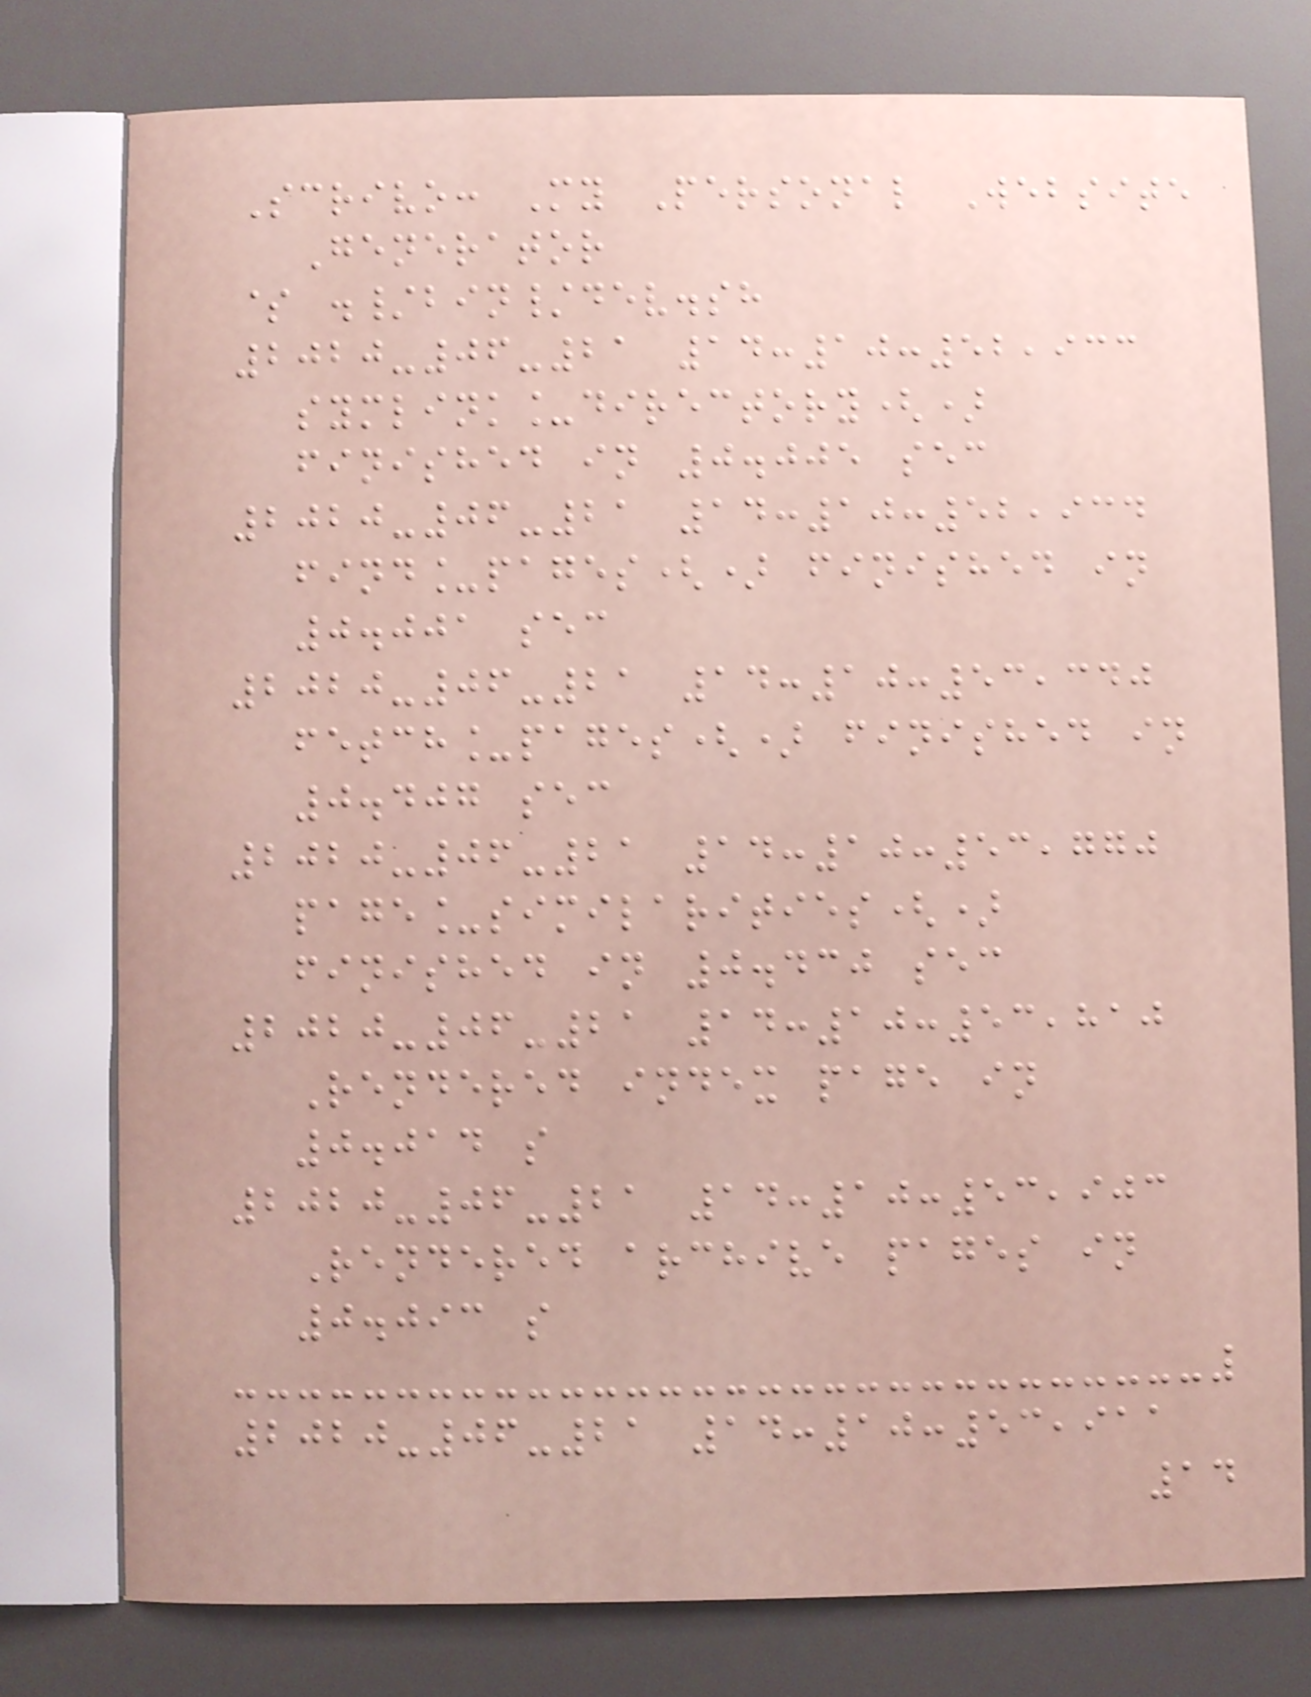Scrivo: My Personal Website
Generator
$ ./bin/dev.sh
2020-06-21 14:10:52,933
symlink_directory()
finished in 0.005 sec
2020-06-21 14:10:52,934
find_pages() finished in
0.001 sec
2020-06-21 14:10:53,340
fetch_pages() finished in
0.407 sec
2020-06-21 14:10:53,770
page_similarities()
finished in 0.430 sec
2020-06-21 14:10:53,810
Rendered index page in
0.014 s
2020-06-21 14:10:53,903
Rendered archive pages in
0.093 s
2020-06-21 14:10:53,911
14
